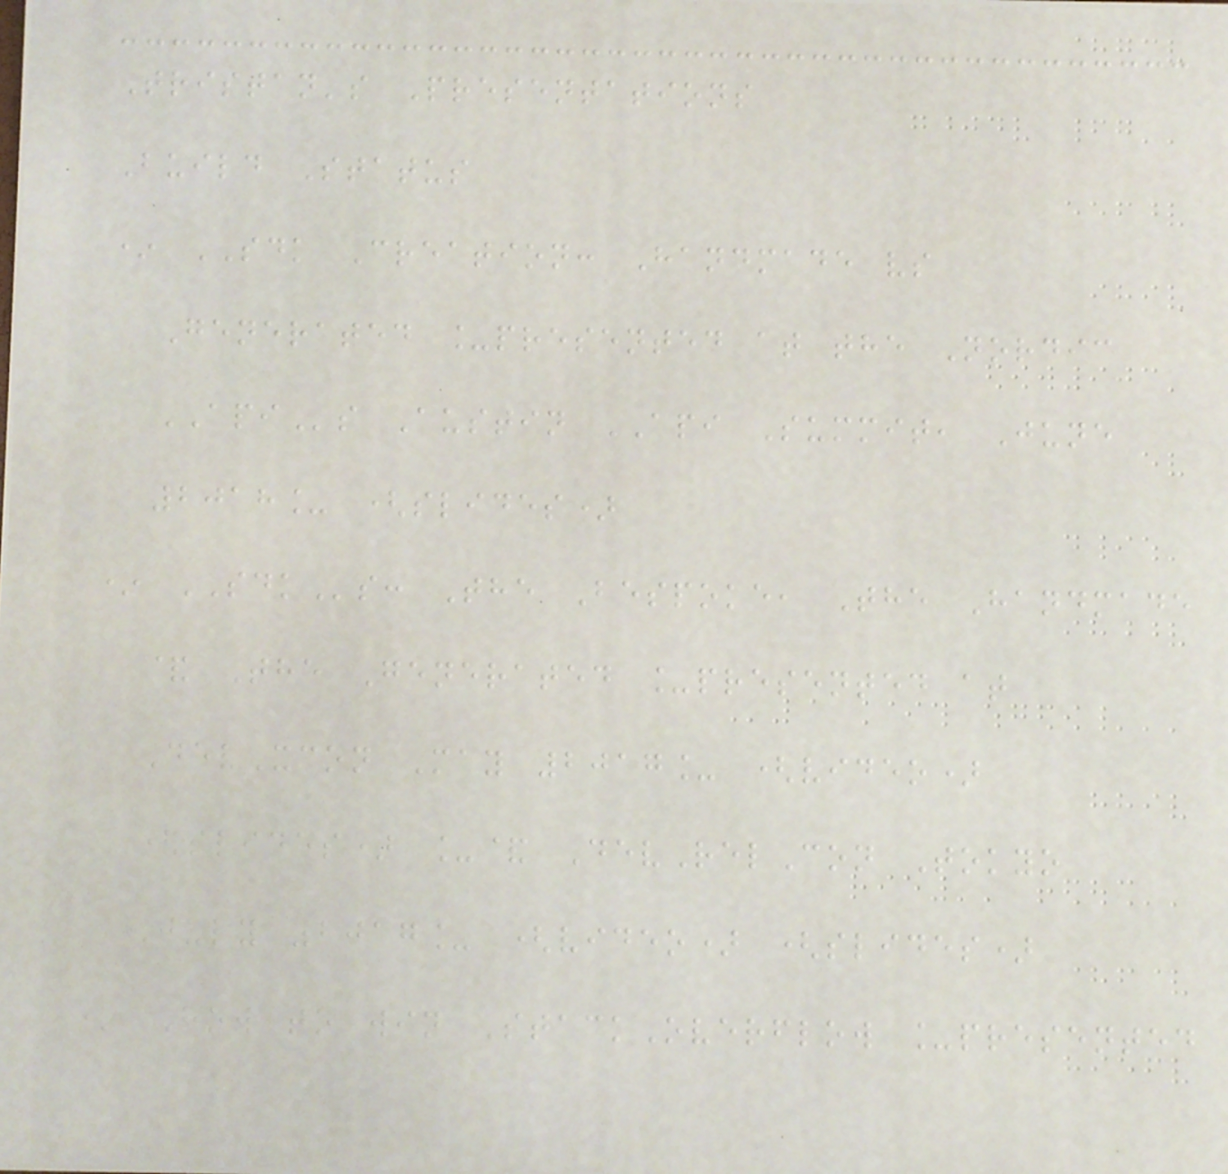Tristan's Presentations
Build Status
* SDK Creation: Handmade vs
Generated _presented at the Nordic
APIs Austin API Summit, June
2018_ (slides)
* SDKs: The Bespoke, The Handmade
& The Generated _presented at
DevXcon May 2017_ (video)
(slides) _& DevRelCon Tokyo
July 2017_ (video) (slides)
* How to win StackOverflow _presented
